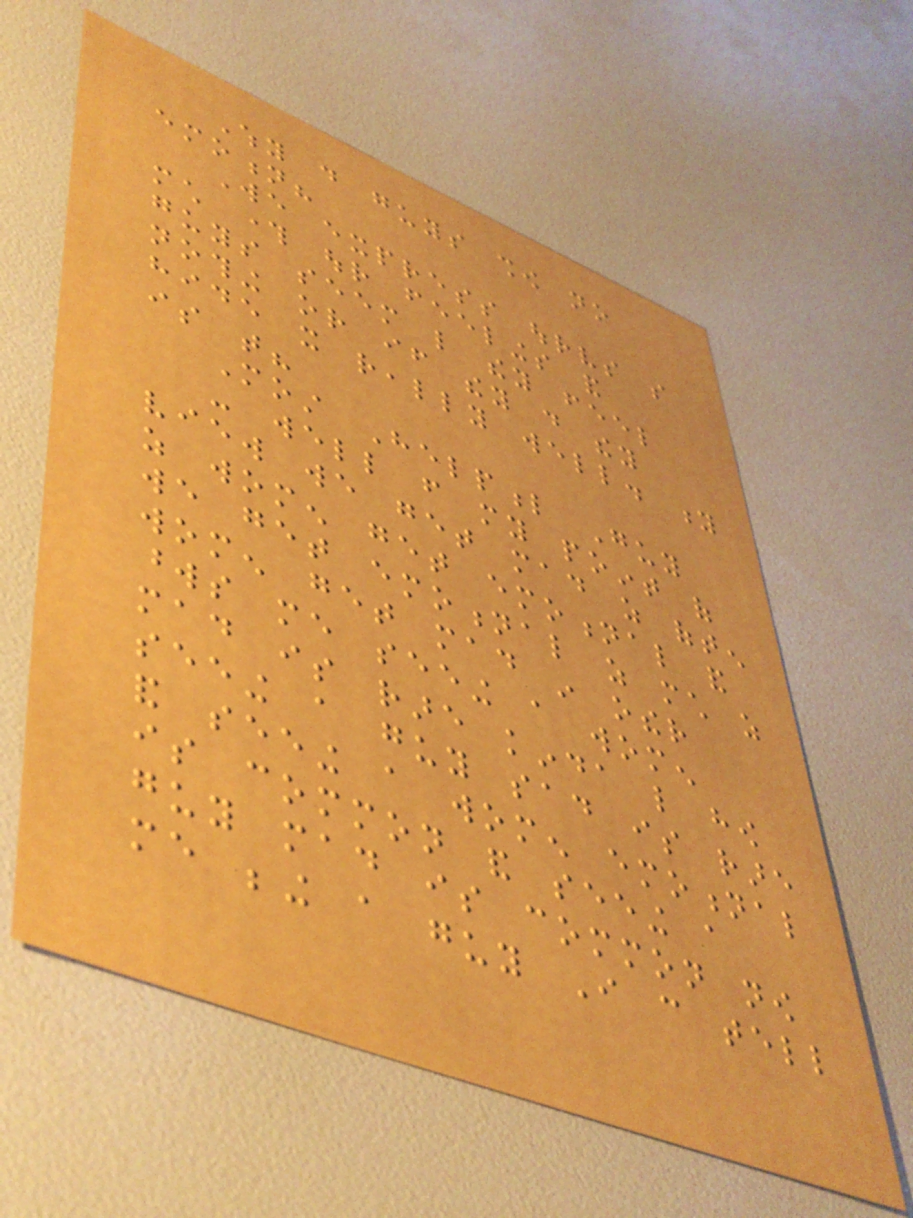Why do guys show no
emotion?
We express ourselves so
much through our feelings and
guys seem like they feel
nothing or if they do they
hide it really well. y
is that?
Most Helpful Guy
- well from my point of
view we get mad as often
as women get emotional and
we get emotional as much as
women get mad in other
words me seeing a women
mad is rare kinda like how
seeing a guy sad is rare
and seeing a women emotional
is common and seeing a
guy mad is common now
me being a guy I can tell
